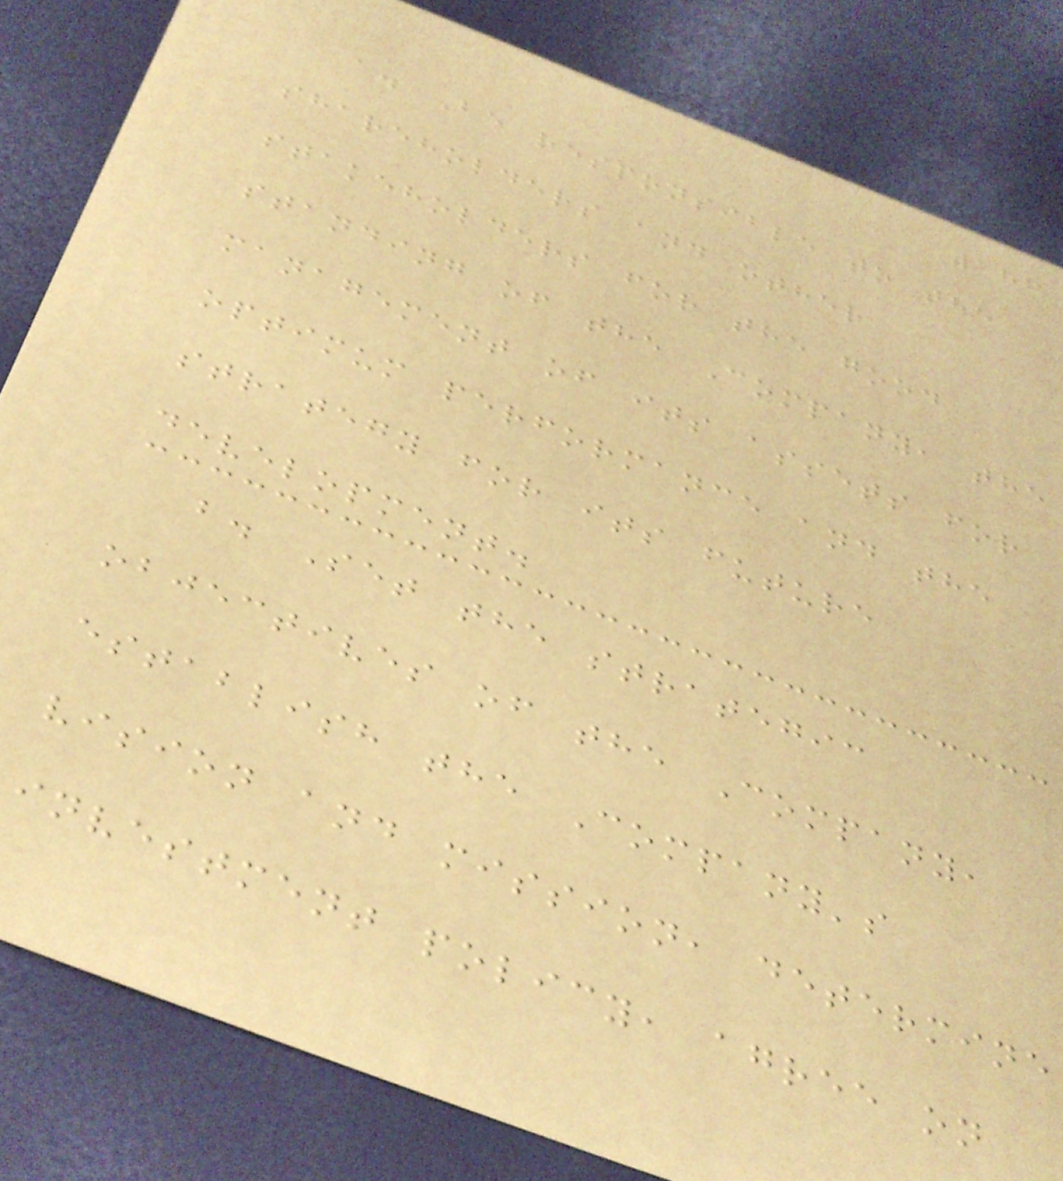186
a. Be responsible to the
shareholders and other
stakeholders for the good
standing of the Company, the
management of its assets for
optimum performance and the
strategy for its future
development.
b. Set the strategic
objectives of the Company,
establish the Company's
vision and mission, determine
investment policy, agree on
